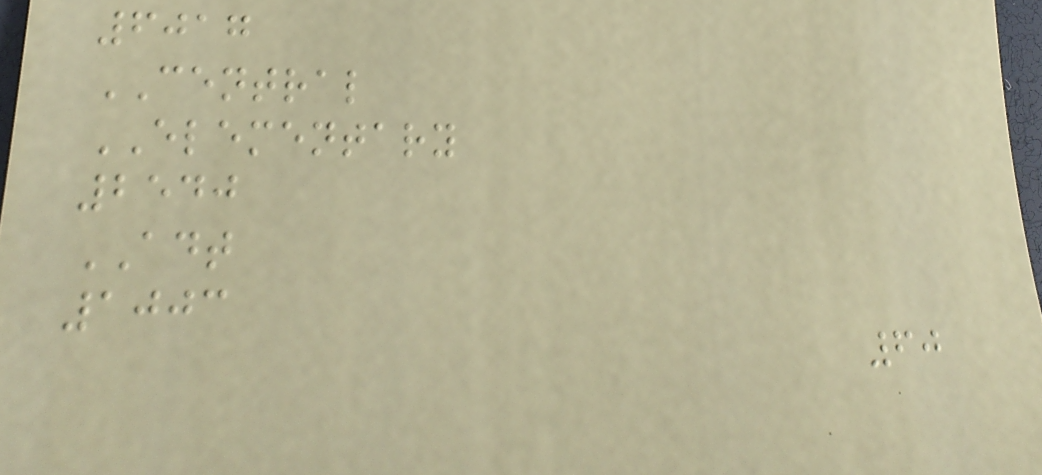6017
CENTRAL
ELEMENTARY
2540
ADT
1003
60
